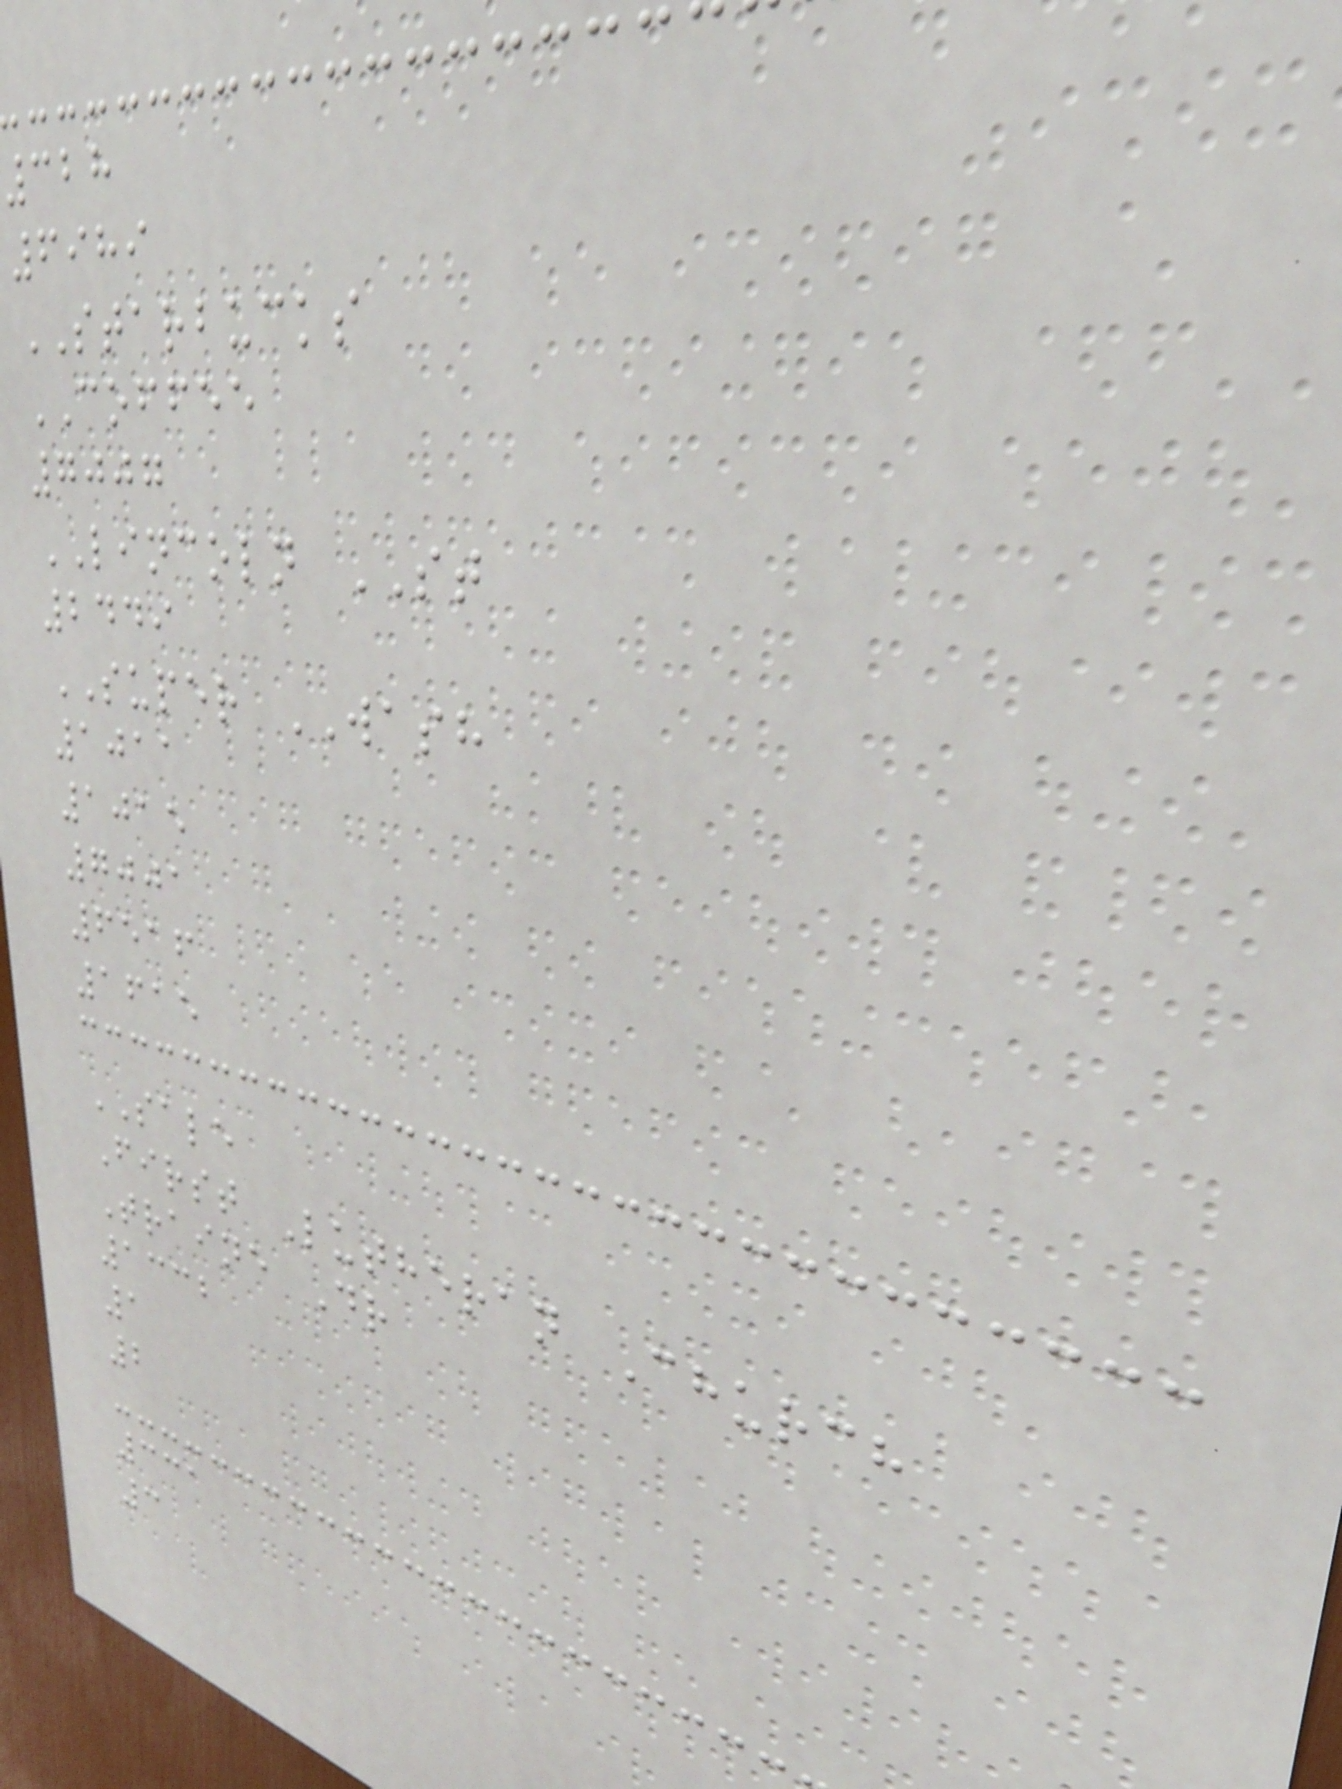328
6989
STARBUCKS
COFFEE
7007
LINCOLN ST
2449
SUPER WASH
1011
1015
7001
6516
1615
SALE
First Lutheran Church
Traine Dr
1332
1
2
331
3
